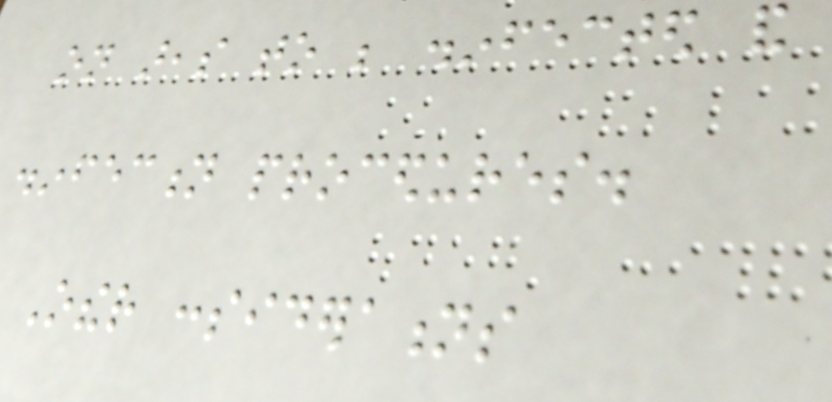on areas to be disinfected and
disinfection procedures.
Other considerations
